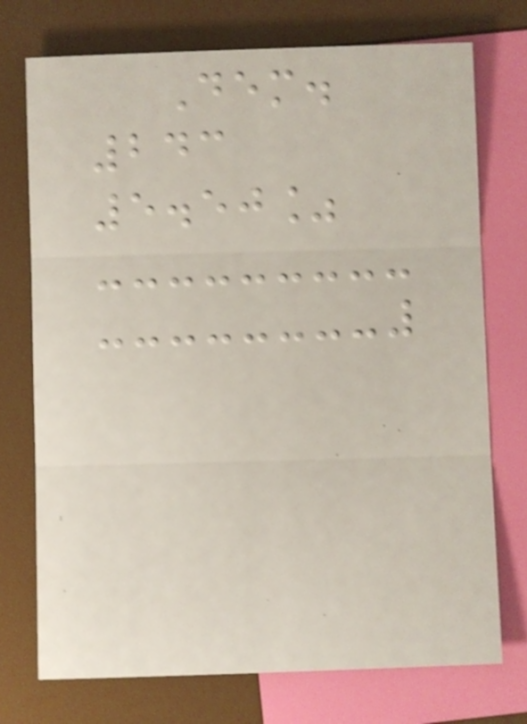Dem.
243
5.50%
